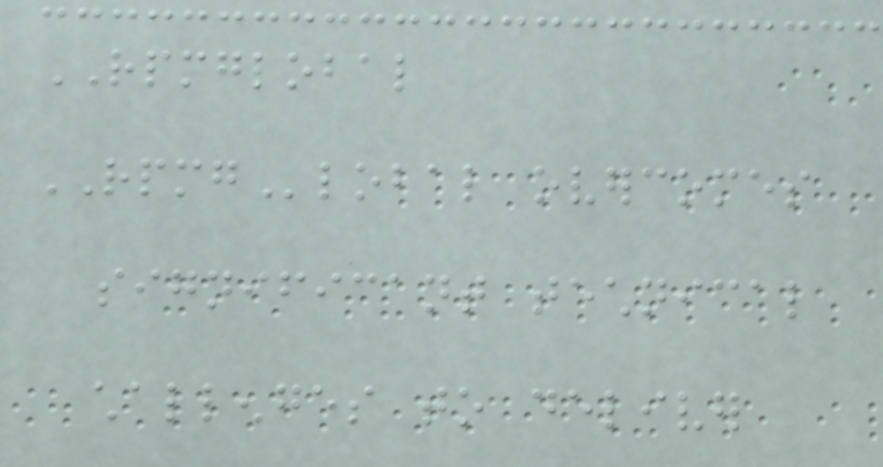RPMGLOBAL
RPMGlobal overcomes
significant technical
challenges to deliver
